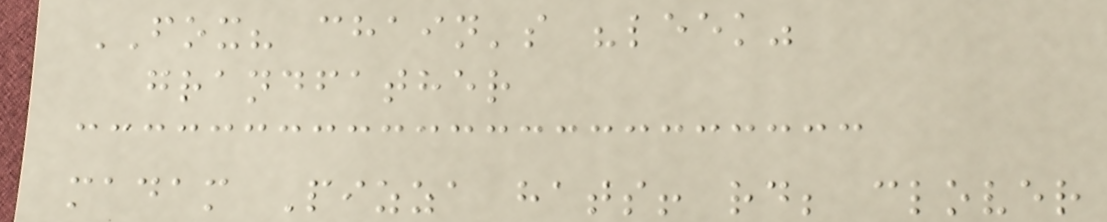FOX? chain's "leek"
grandfather
madam Pizza hats! rd; clover
